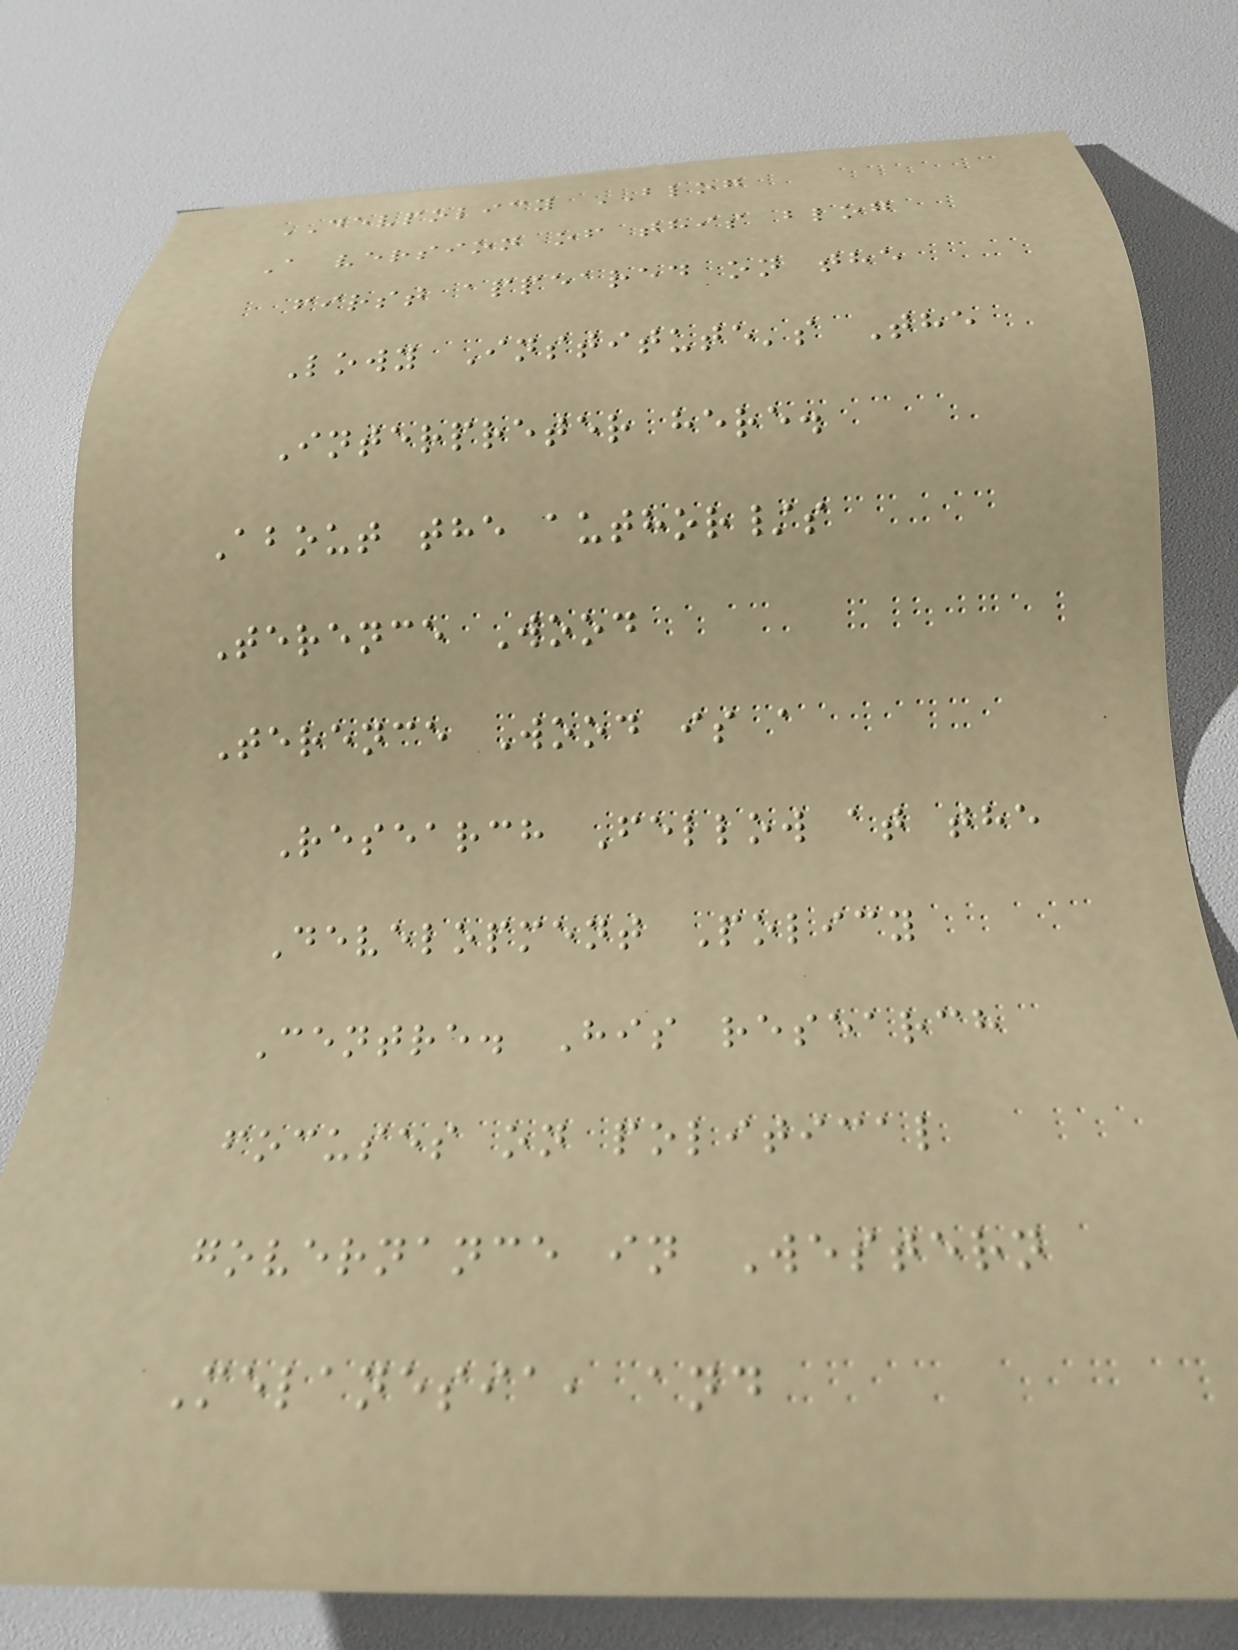DEVPOLICY BLOG
A version of this blog
first appeared on the
Lowy Institute's The
Interpreter here.
About the author/s
Terence Wood
Terence Wood is a
Research Fellow at the
Development Policy
Centre. His research
focuses on political
governance in Western
Melanesia, and
